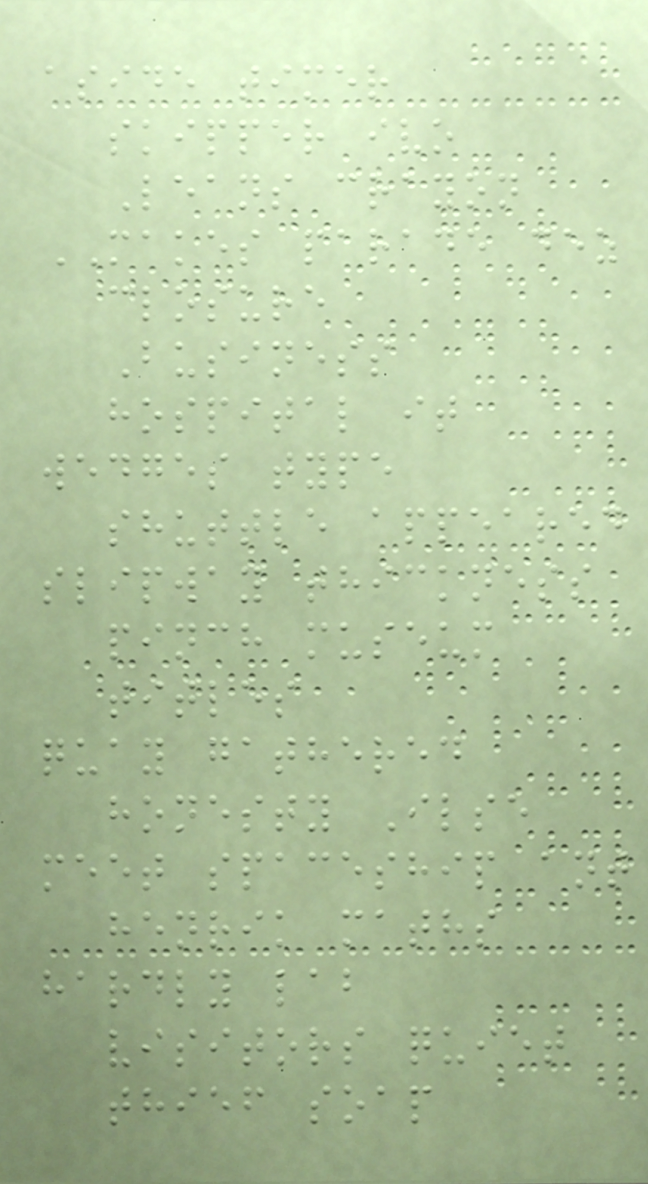aside timer
skipper ivo
Leans crayon
MAKES parade dez
closure
Business
hospital it
wedges type
shuttle appeared
slipway thickness
pinch museum
titles
quay gathered
honesty Ilse
meet spaceship ant
henrik maths
hardly lab
visitors quiet
thief soap
